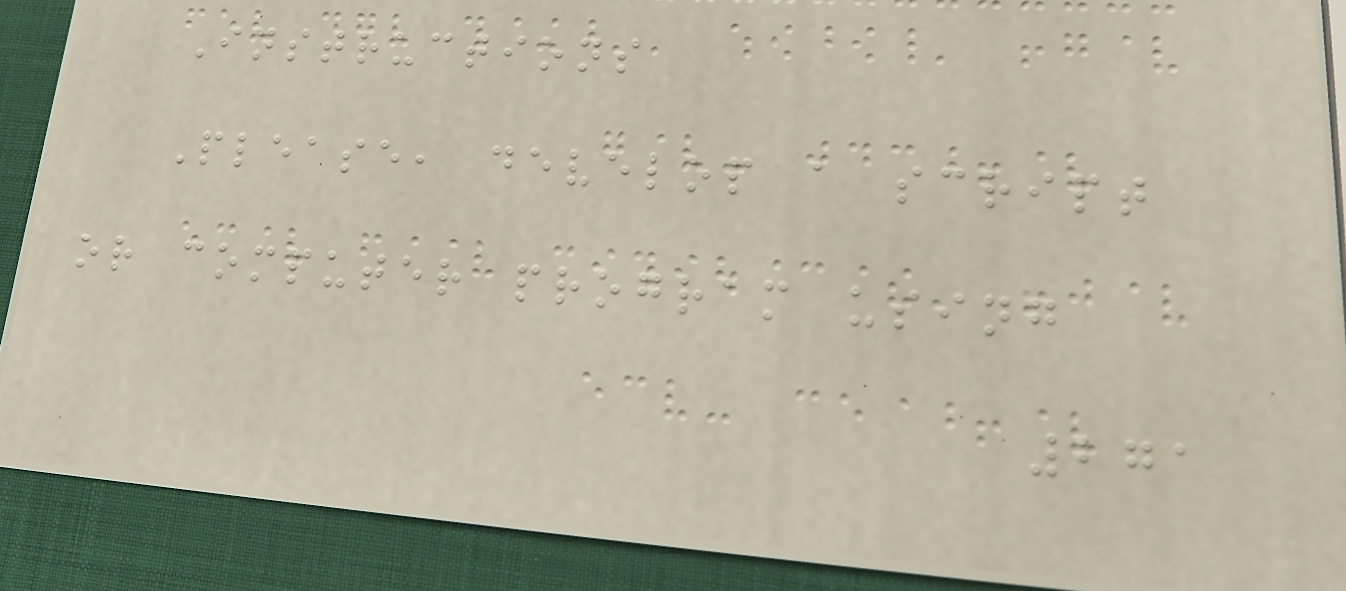Instructions
Please, develop a script
or computer program using
271
